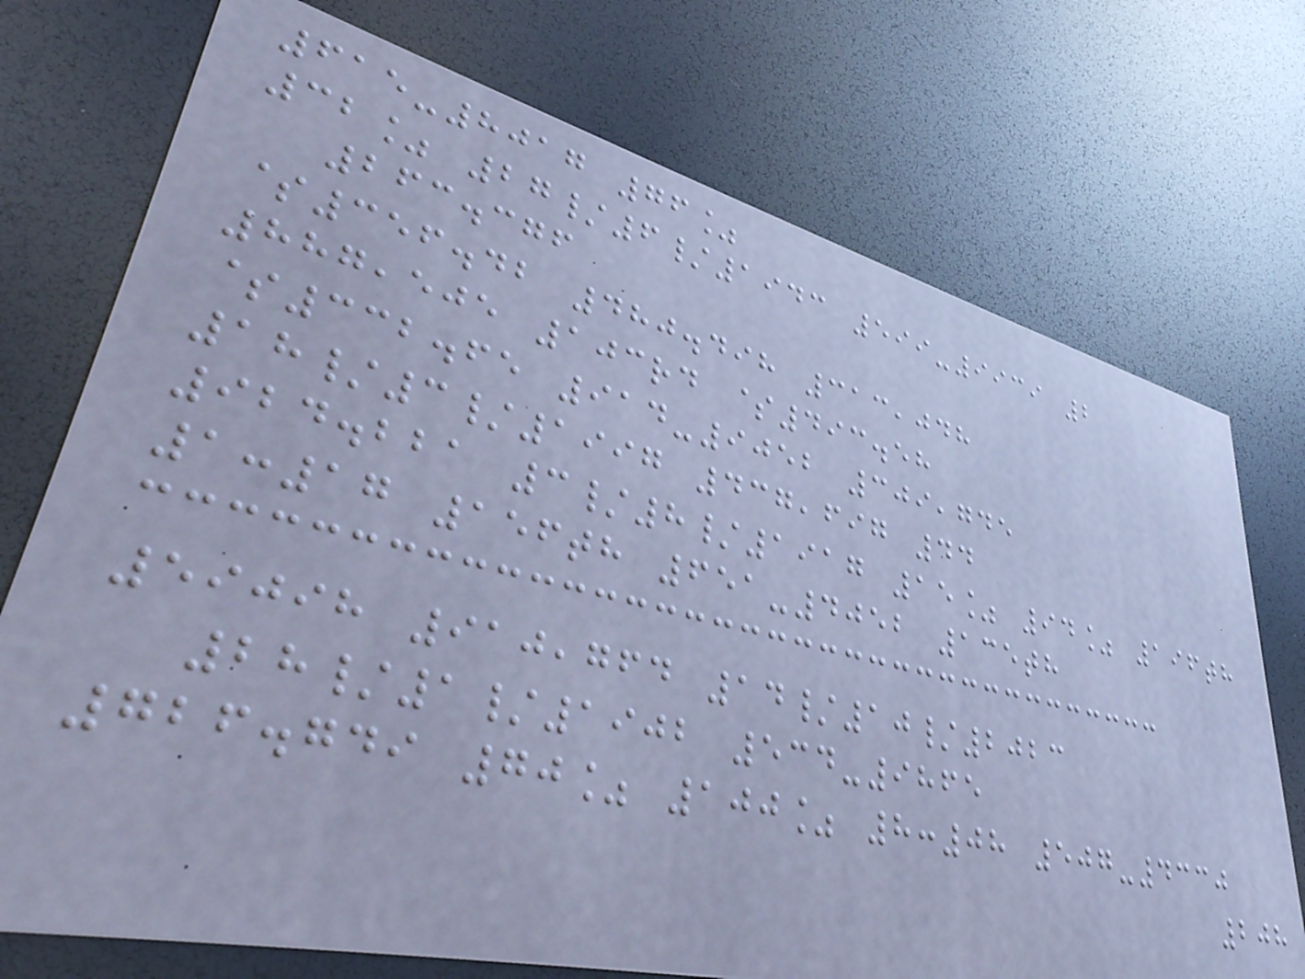615-8017 76%
32% 27/6/1943 599-9939 2
263.376
$356.42 480.498 313,048
887,505 103rd $493.58
$332.65 914-9052 309,745
18/3/1997 437,697 44
924.221 3/8/1917 15% 94% 196th
1:17 156th 651-4052 135th
59098 910,764 14/10/2023
28/1/1902 534-9865
726.749 70% 100% 8:08 507-4330
208
